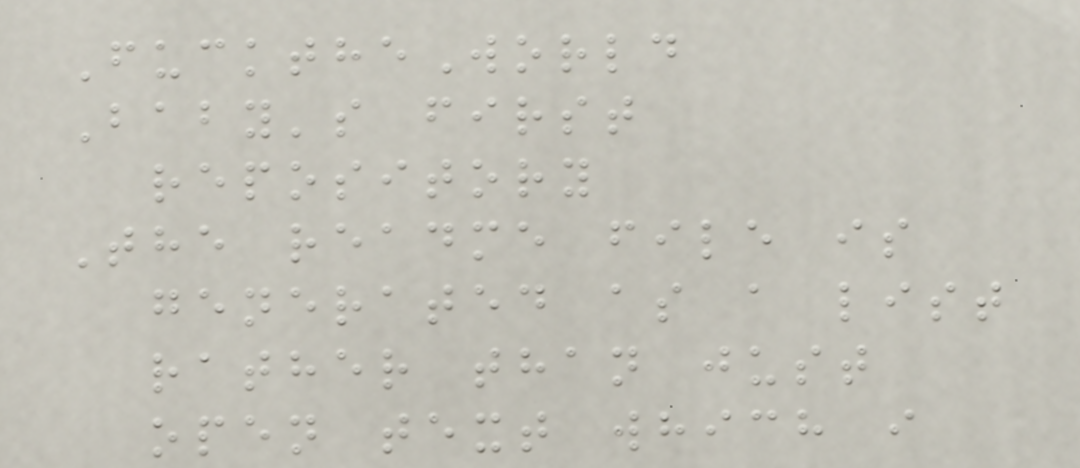FucktheWorld
Baby's first
repository
The readme file is
generated as a list
rather than just
open text which i
